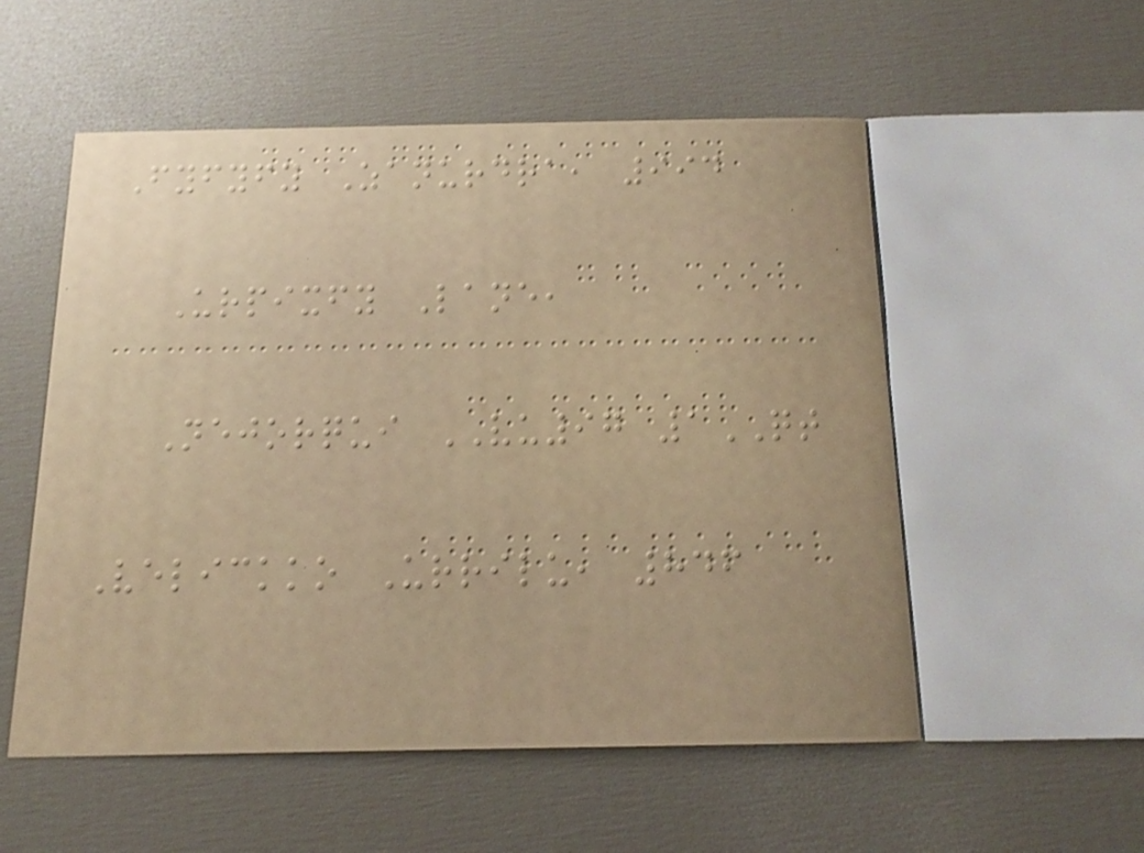Fyfyfy Zanurdra, 994
Urpixfy Lane,
Nejorqui VU97 1QT
Velickko Urrilu, 846
